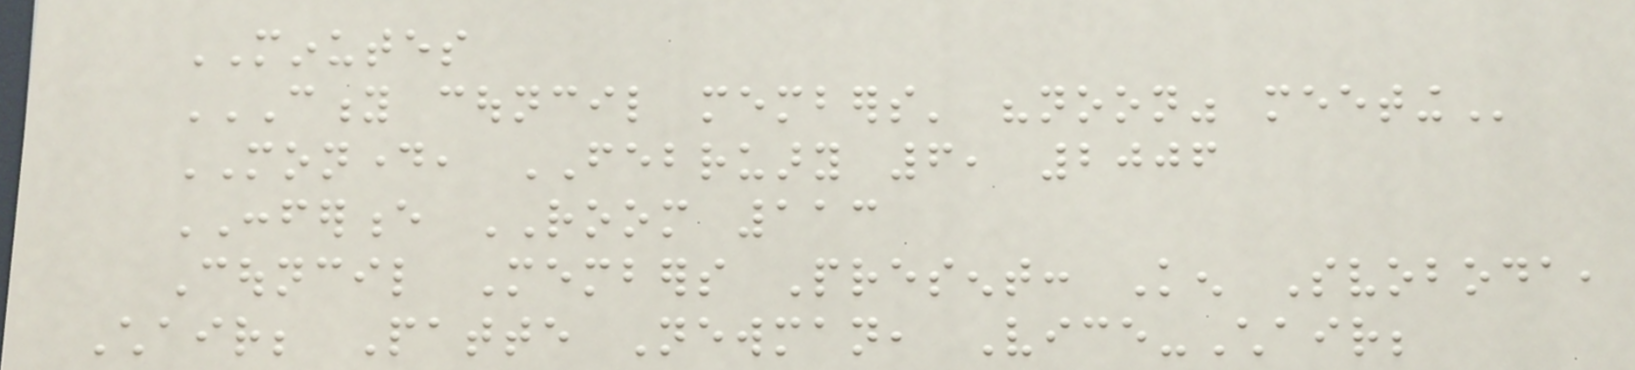MINUTES
CITY COUNCIL MEMBERS' "NOON" MEETING
MONDAY, FEBRUARY 6, 2006
CONFERENCE ROOM 113
Council Members Present: Ken Svoboda,
Chair; Patte Newman, Vice-Chair;
